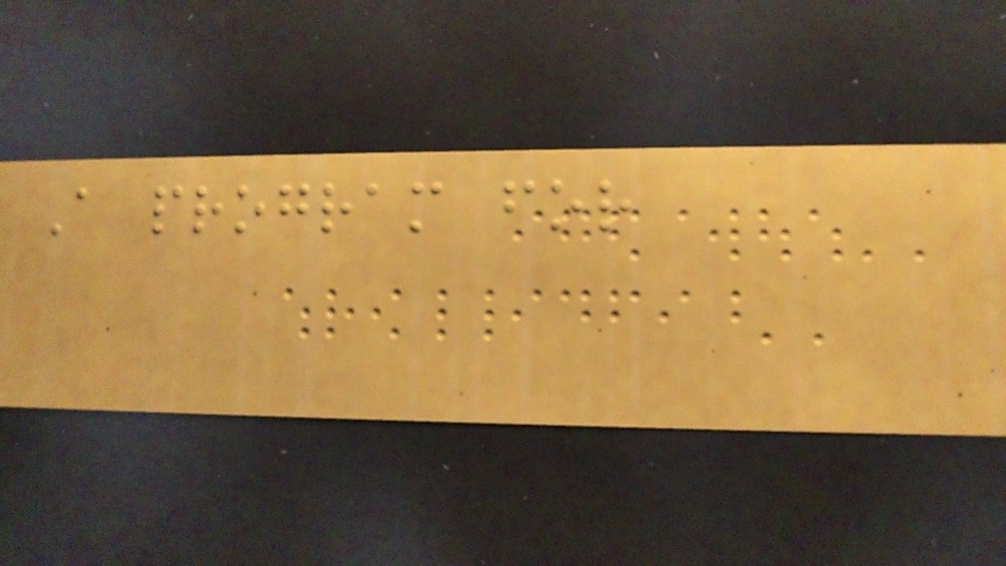A program for
